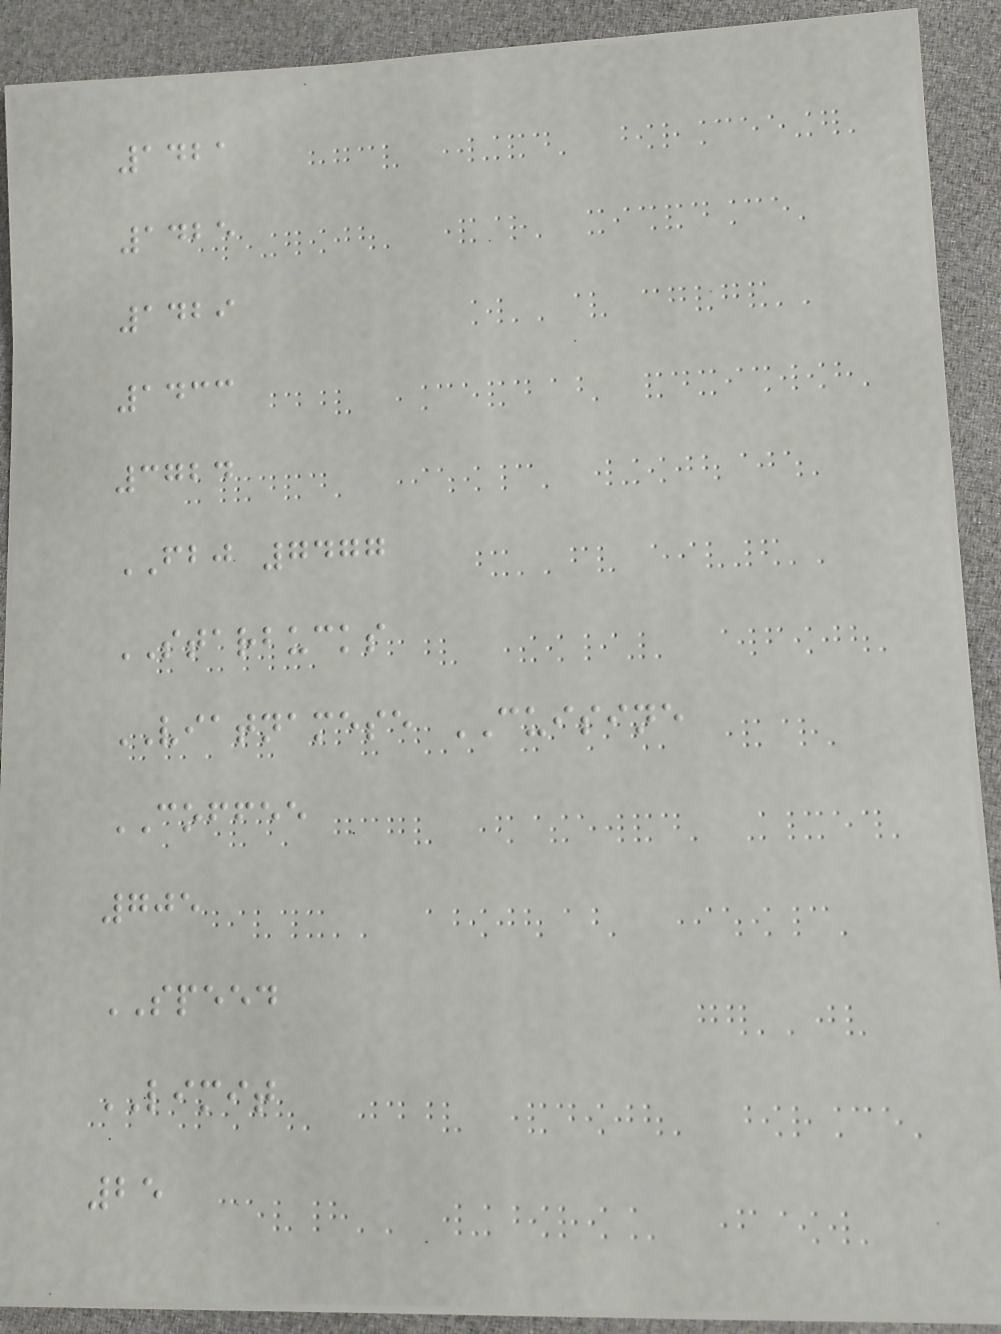1421
1425
1429
1433
3724
FBJ 7477
STARBUCKS
VIATNAMESE CUISINE
COFFEE
705
SPEED
LIMIT
25
